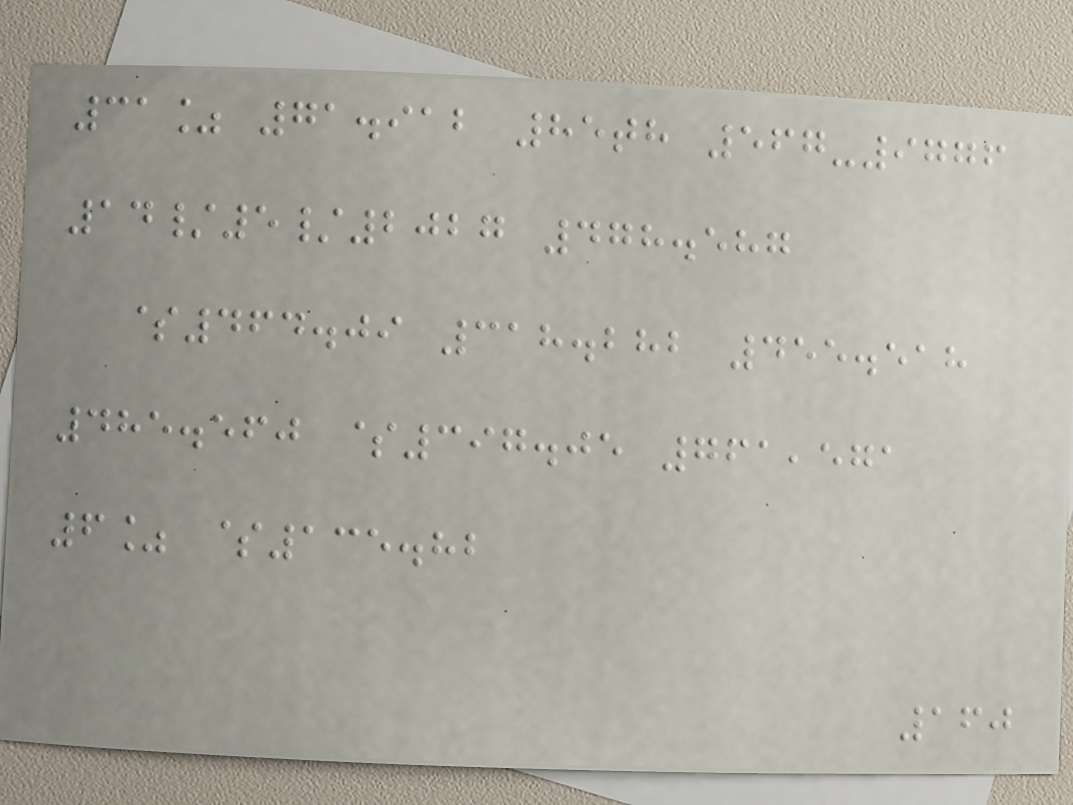31% 71.912 85th 567-9776
14/5/2027 478.587
$464.09 318.282 455.518
485.560 $397.05 761,571
6% $135.82
160
